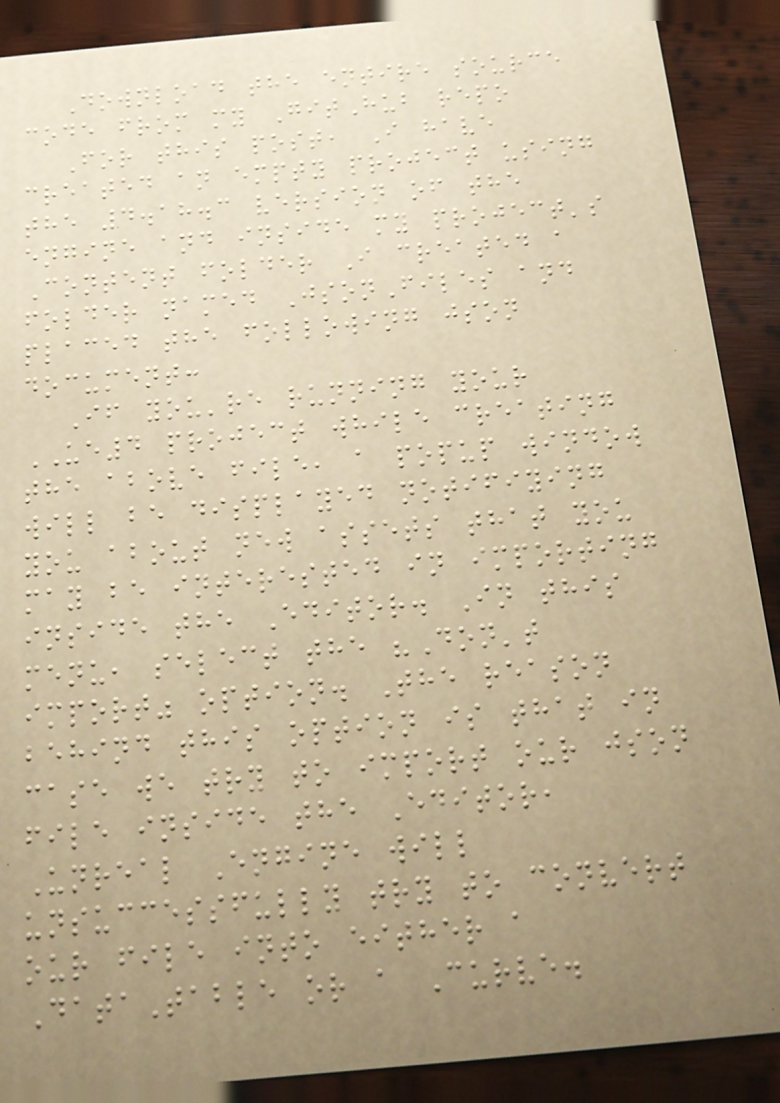Download the entire source
code from my GitHub repo
For this post, I have
created an empty project using
the 4.18.3 version of the
engine and inside my project's
Content folder I created a
folder named JsonFiles and
placed the following json
document:
If you're running your
UE4 project while creating
the above file, a popup window
will be displayed notifiying
you about new assets that you
may be interested in importing
inside the Editor. In this
menu, select the "Don't
import" option. The reason
behind this option is that in
case we try to import our json
file inside the Editor,
Unreal Engine will
unsuccessfully try to convert
our file into either a
DataTable or a Curve.
